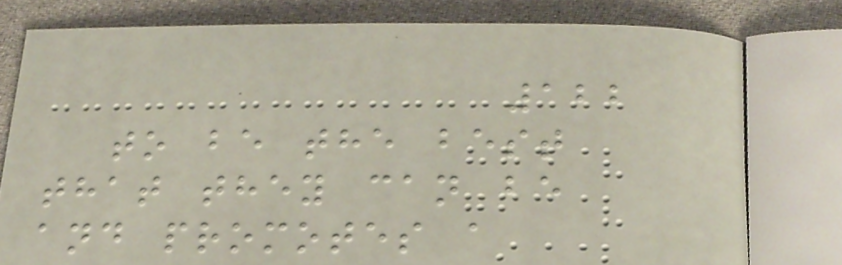122
to be the best
that they can be
and promotes a
